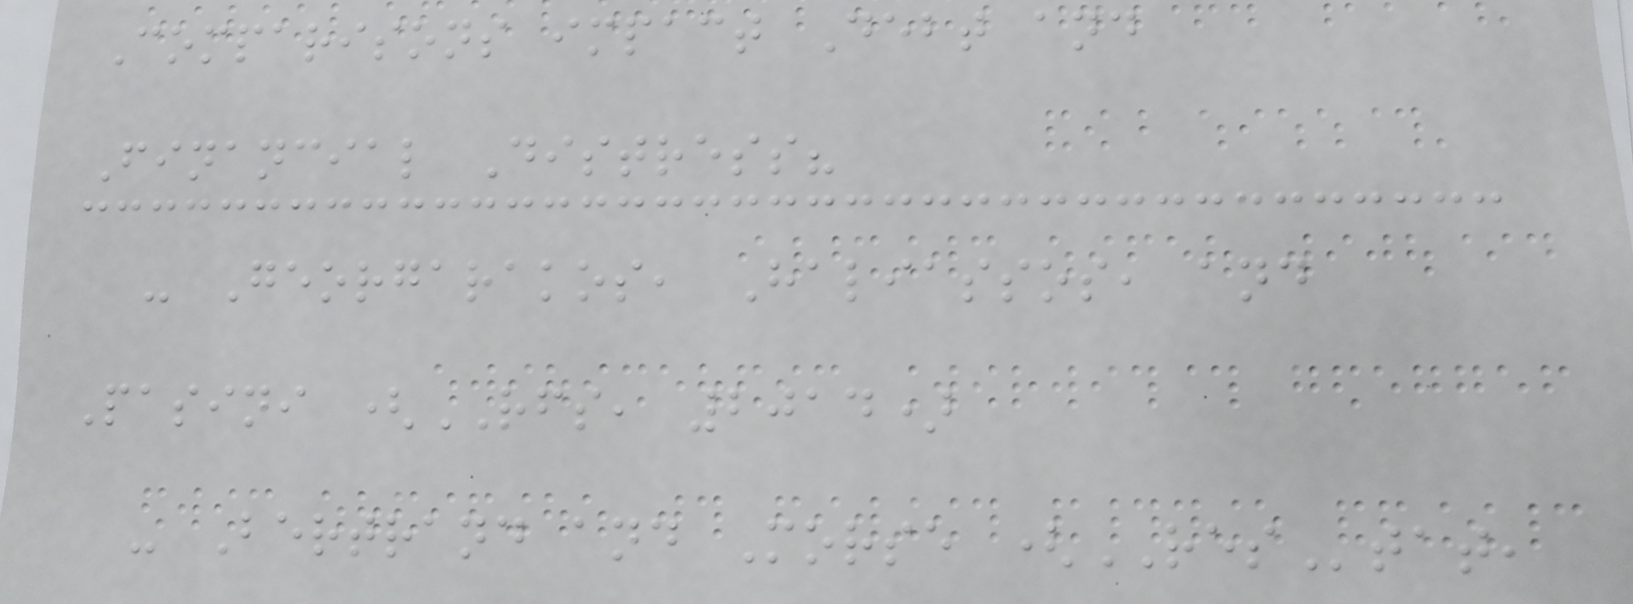Comparisons impact Debt and
Financial Distress?
- Georgarakos, Haliassos, and
Pasini (RFS, 2014)
- Bertrand and Morse (REStat,
